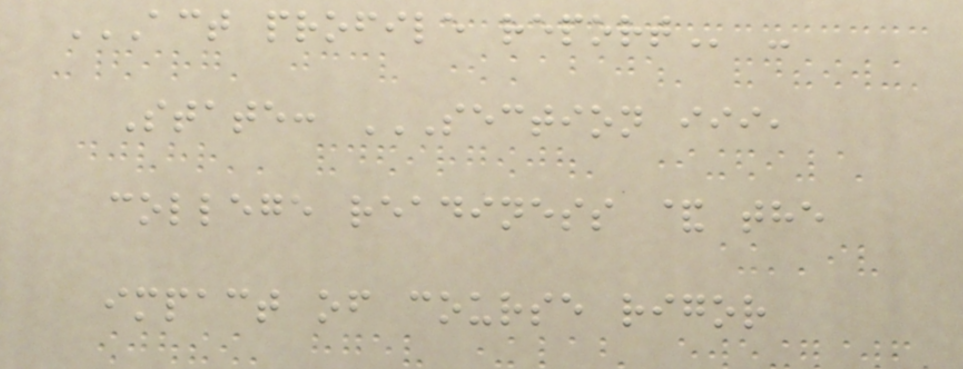ACT PROFILE REPORT -
State: SECTION III,
COLLEGE READINESS & THE
IMPACT OF COURSE RIGOR
